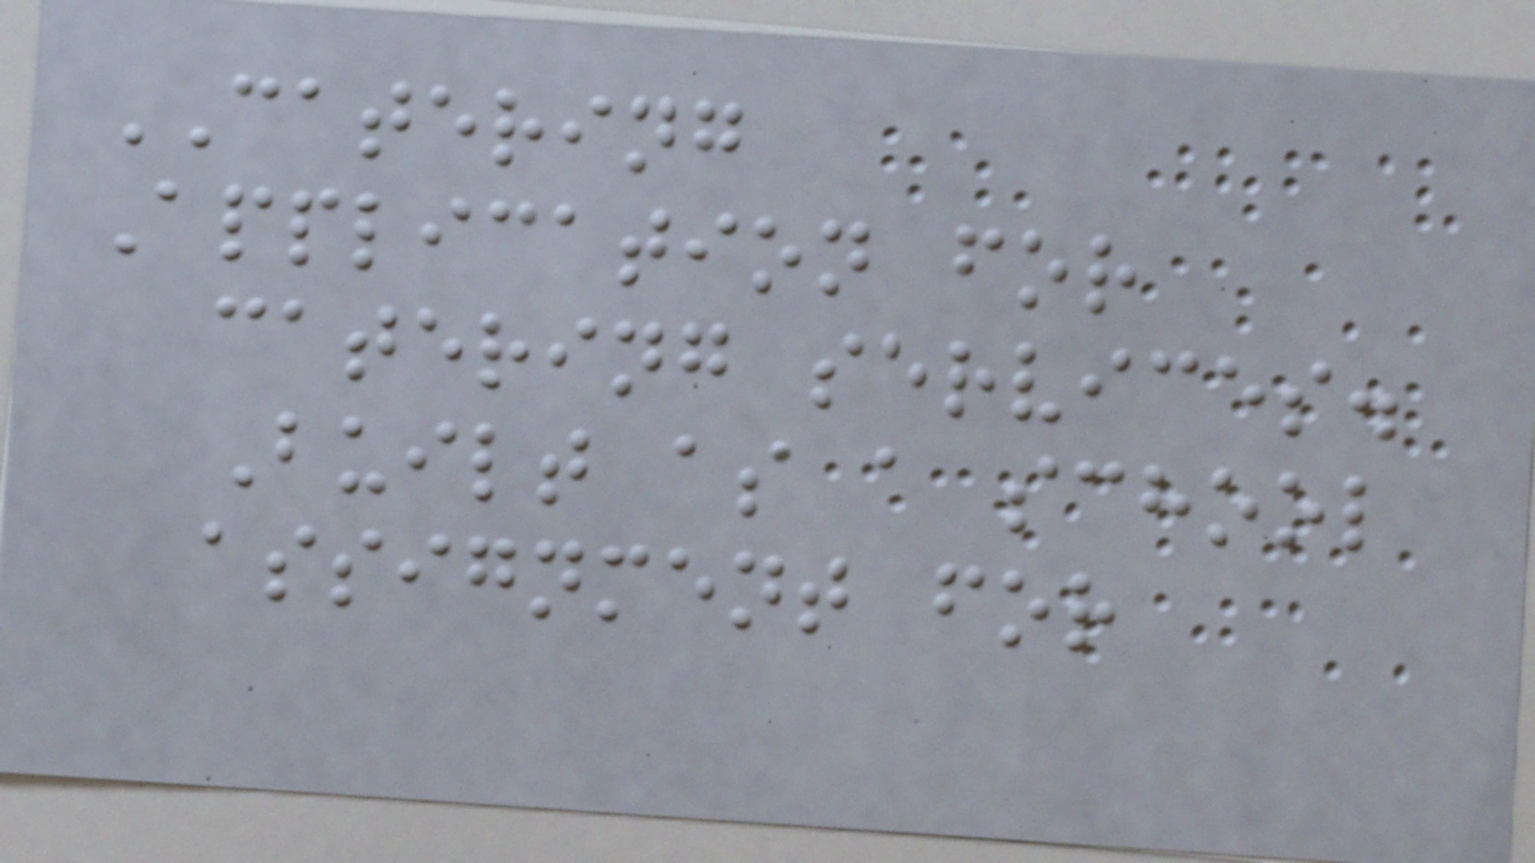CATERING
Application for
catering services.
Built as a school
assignment for
